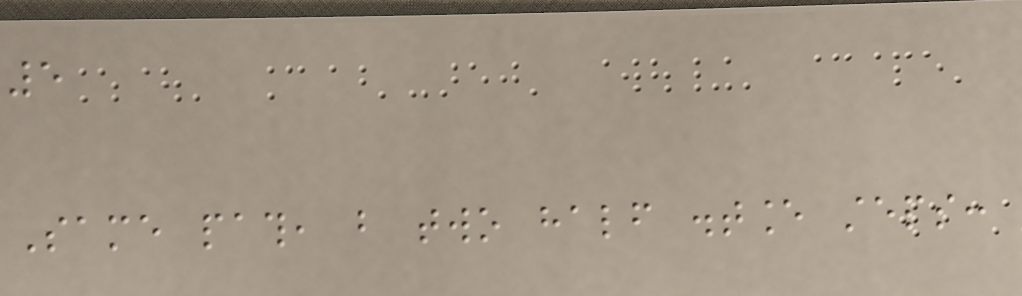5
Same path, but two half distance steps:
